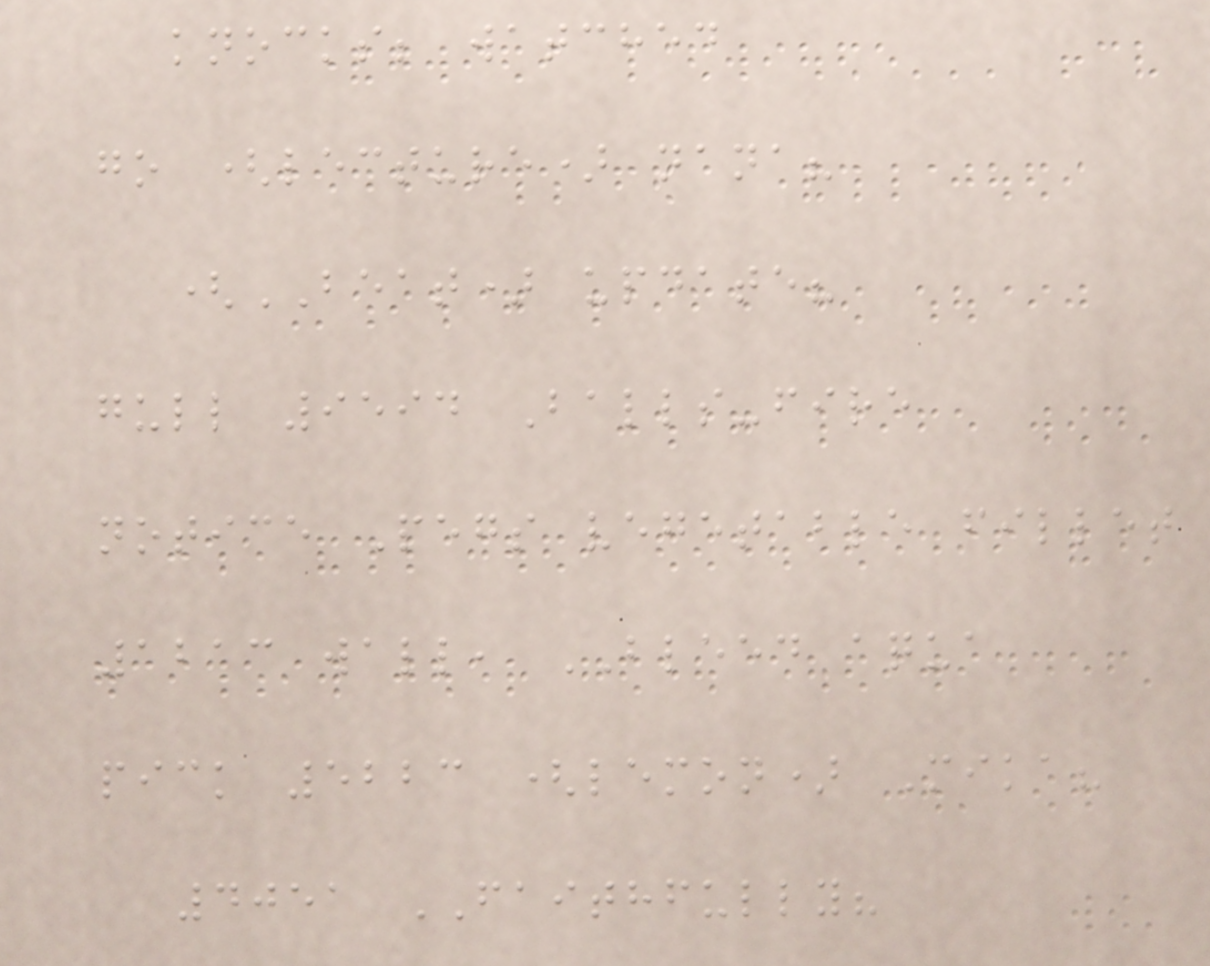knocks; watched
go (lecture) nana?
(BEAT) update?
gull 9594 Balls-fire
notice Pegs vegetable fillet
1213 wall, BLEED aqua
pick 5223 (lemon) Mika?
4051 FAITHFULLY?
